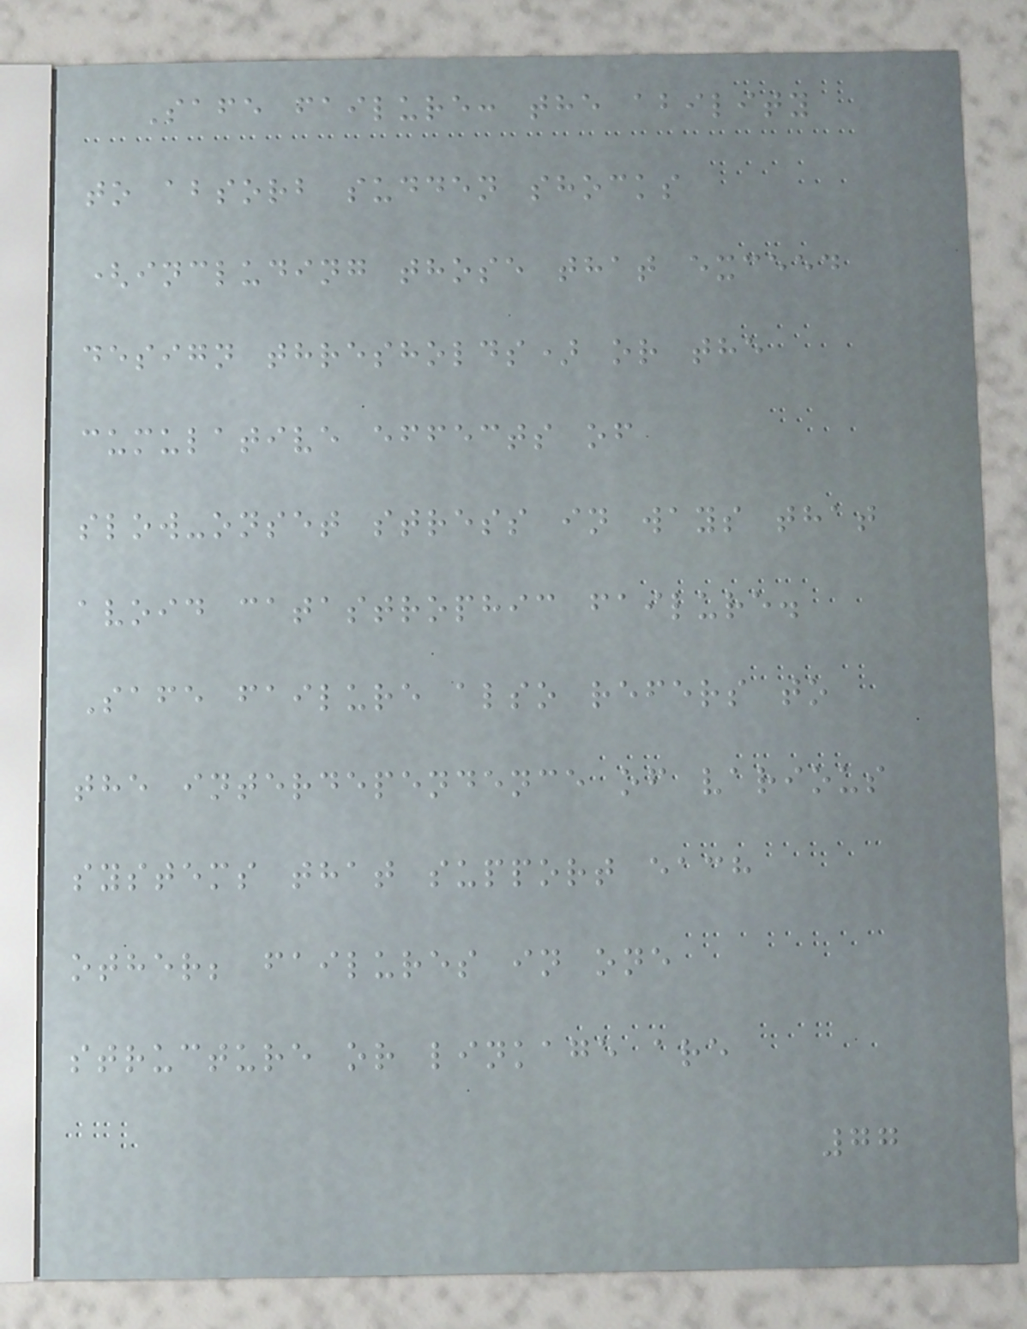Safe failure: the ability
to absorb sudden shocks
(including those that exceed
design thresholds) or the
cumulative effects of
slow-onset stress in ways that
avoid catastrophic failure.
Safe failure also refers to
the interdependence of various
systems that support each
other; failures in one
structure or linkage are
77
